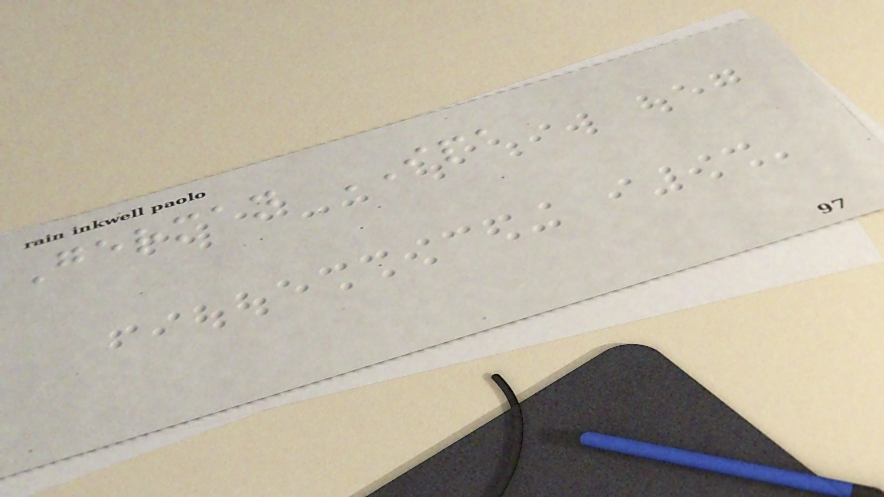German IPA
